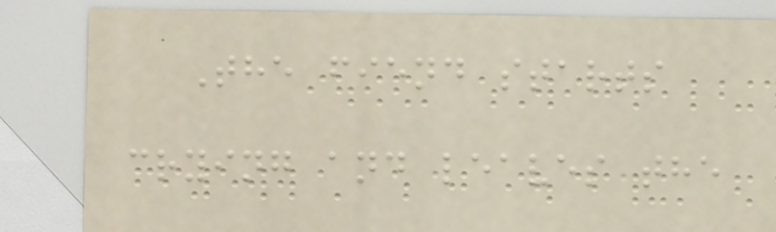The fiend starts
crying and leaves the
